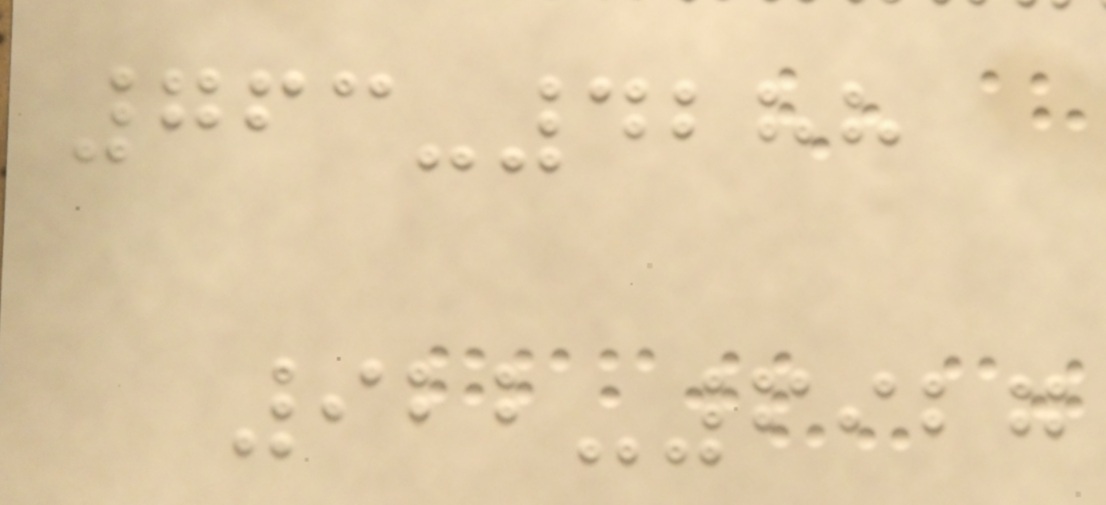763-4288
922-6927
